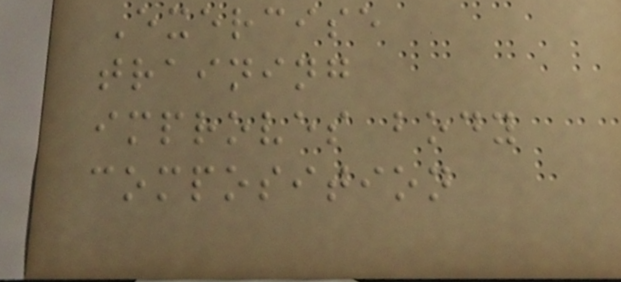Exercise
training
improves body
composition
